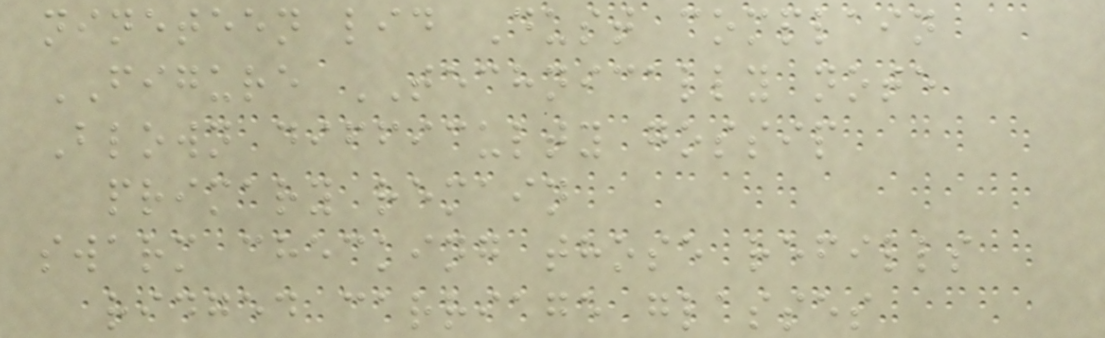nineteen lid Dust complain
FIGURE TECHNICALLY note
Blown difficulty gossip
primary remain
swarm checking those refills
ridged carriage glasses
